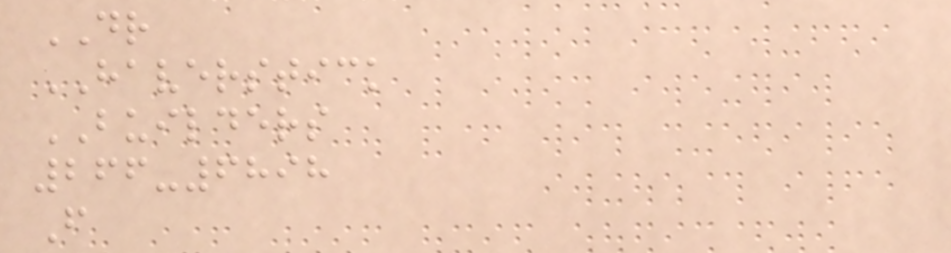DR
HAVERSTICK
BUILDERS
266-6898
F
